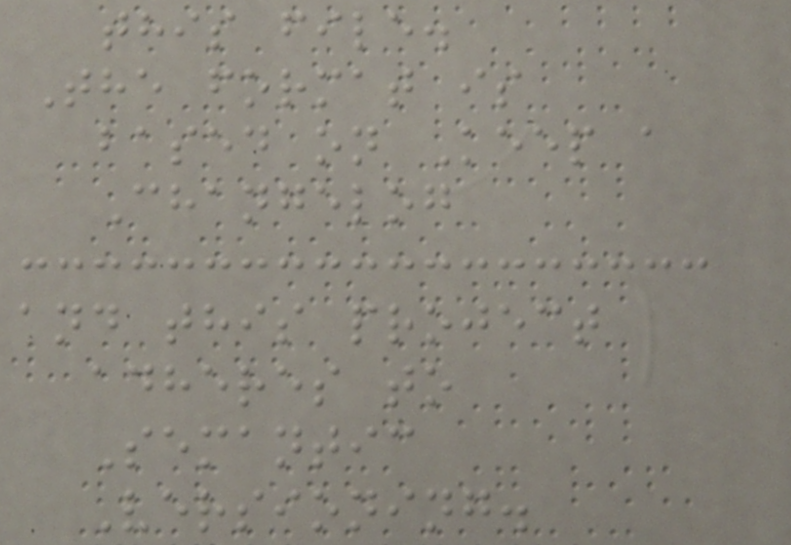this file.
The format is
based on Keep a
Changelog
and this project
adheres to
Semantic
Versioning.
